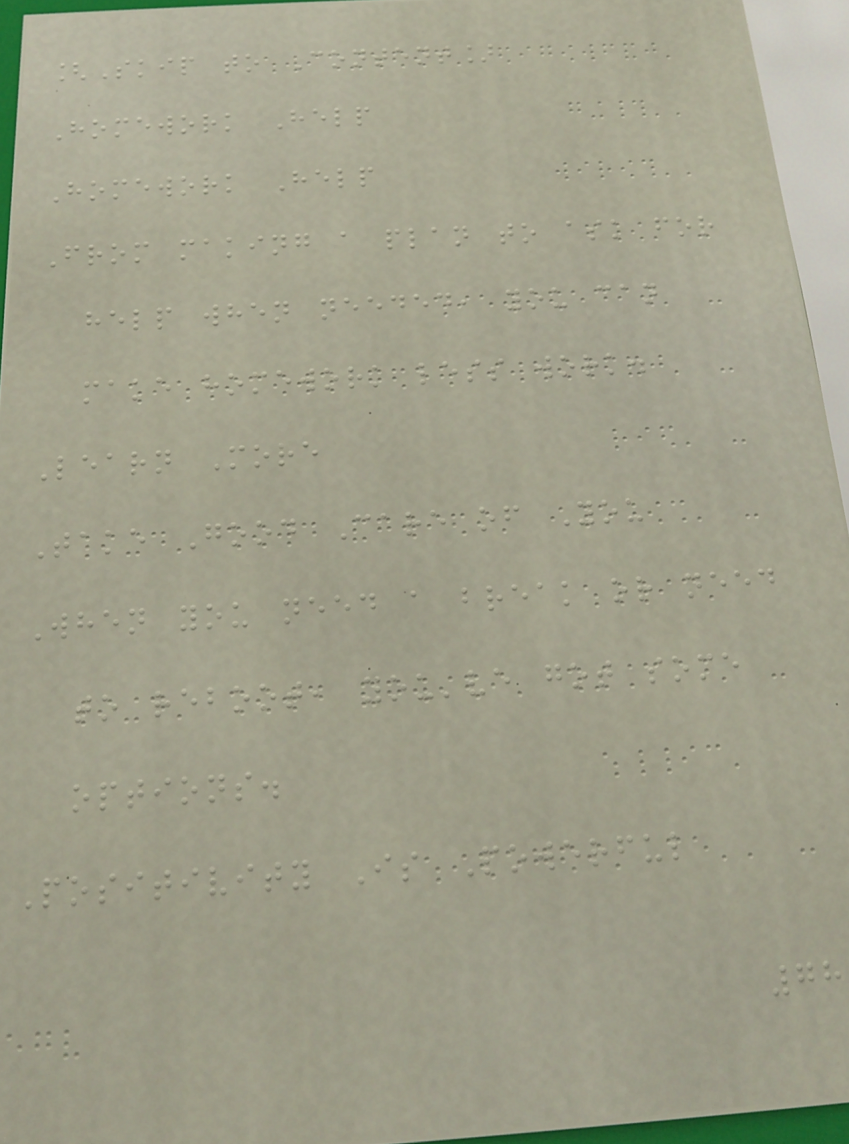[Skip to Content]
Homework Help
Homework Help
From making a plan to ask for
help when needed, you can
make homework less work.
Learn More
Take Good Care of You
When you need a break or need
to reboot, you've got some
options.
Positivity Is Powerful
78
